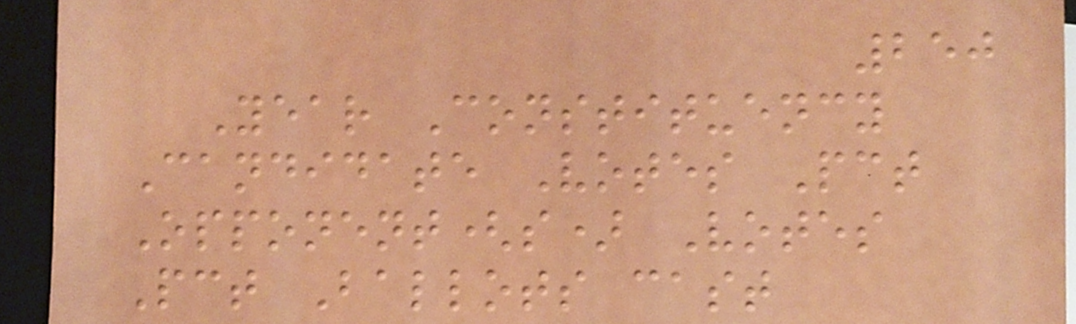250
Year Constituency
Candidate Votes Pct
Opponent(s) Votes
Pct Ballots cast
